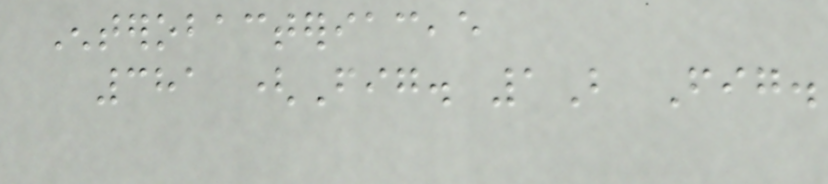Enterobacteriaceae
381 (Fig. 1B Fig.
